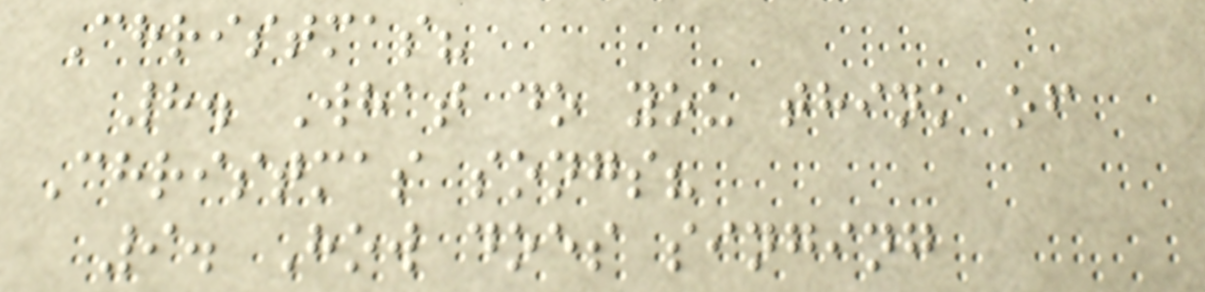Christmas?
8. What do you think of
Christmas songs?
9. How does singing
